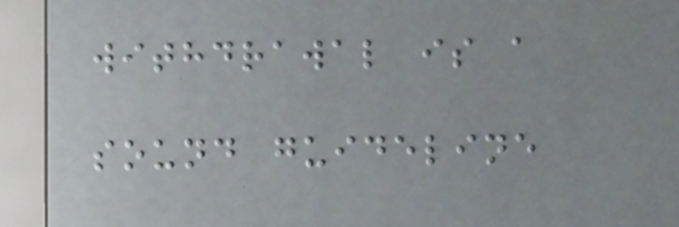withdrawal is a
sound guideline
